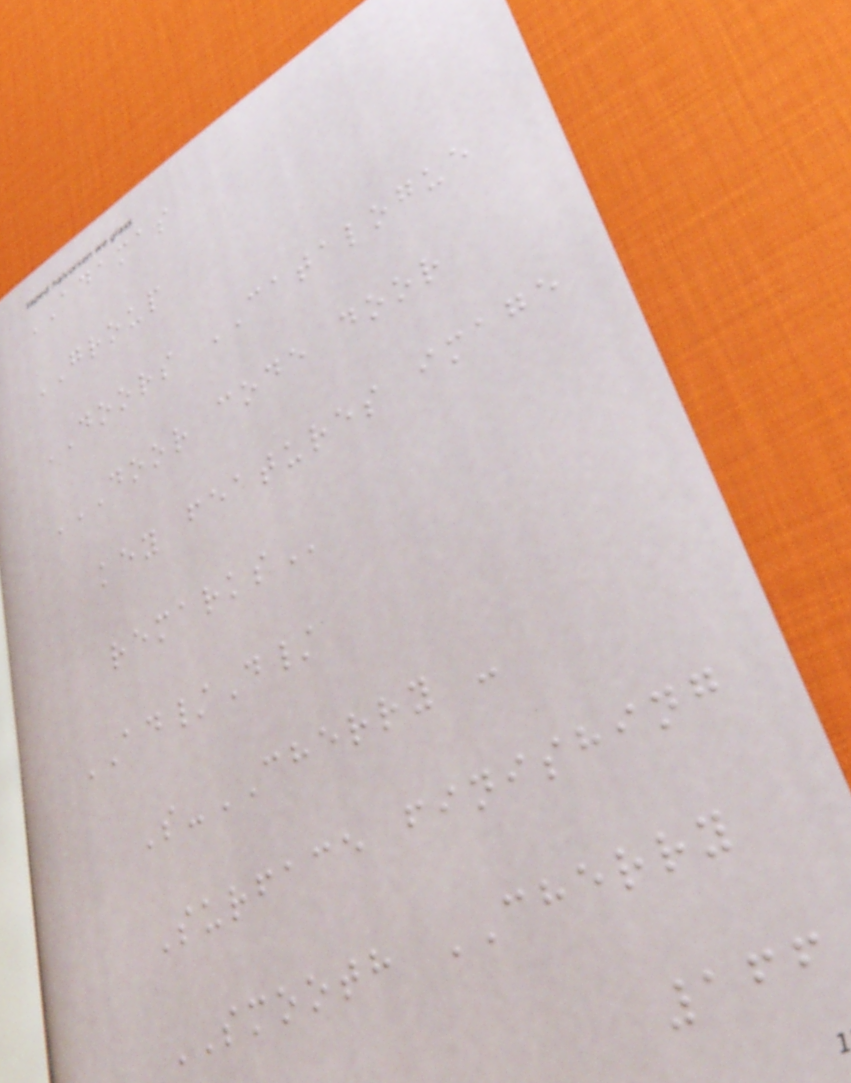ADAMAS
GROUP
DOORS CATALOGUE
DOOR CODE DOOR
KEY FEATURES IMAGE
REMARKS
AD/D/
S-CHERRY -
Surface finishing
SMOOTH CHERRY
166
